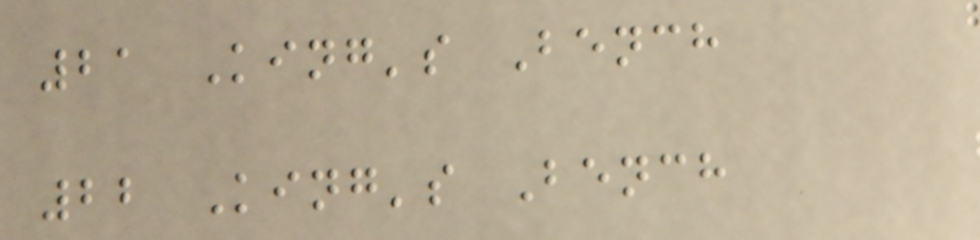21 King's Bench
22 King's Bench
